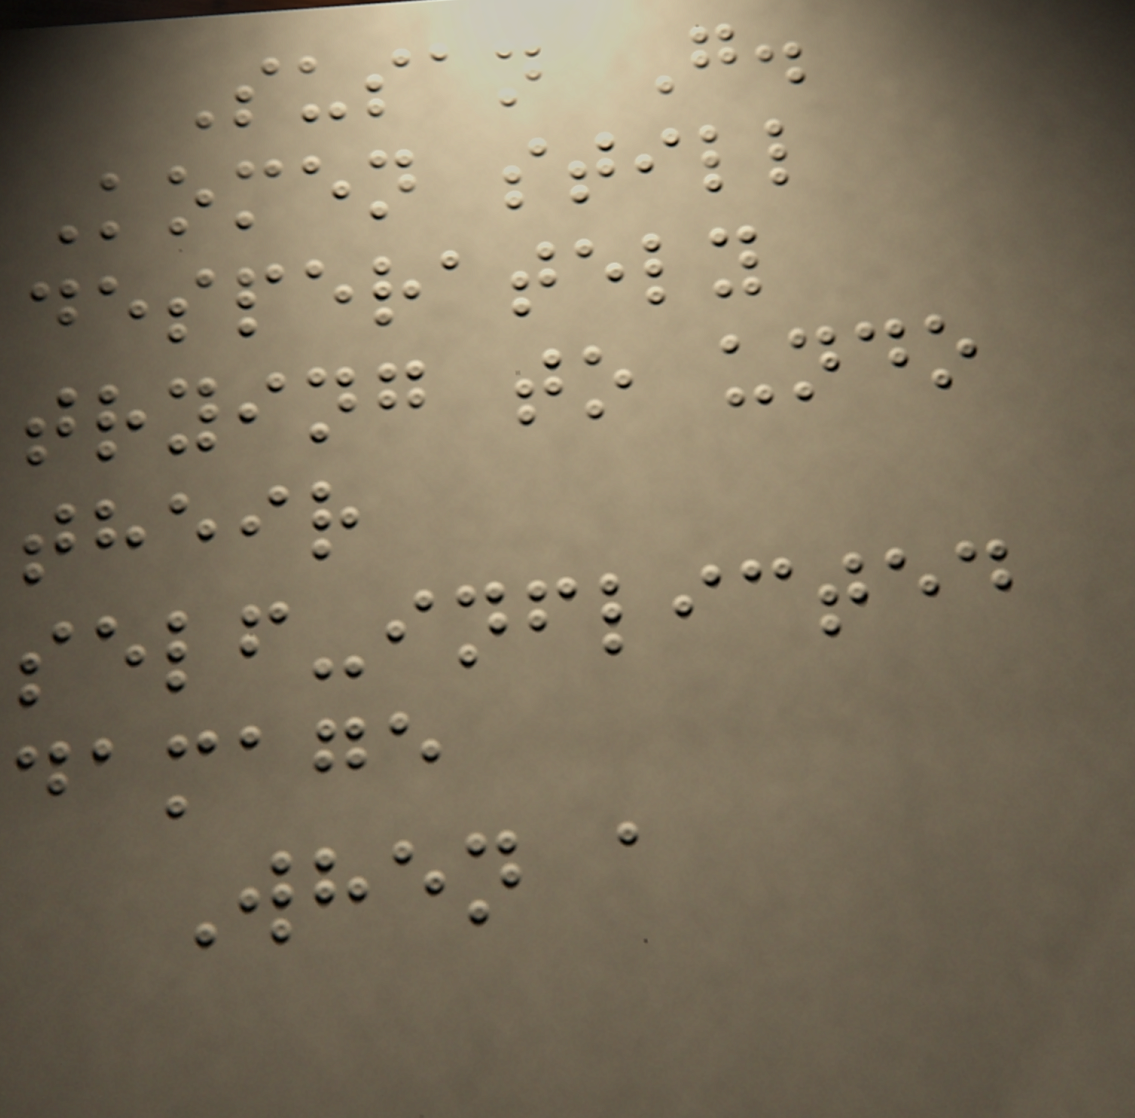Susan G.
Komen still
desperately
trying to undo
their
self-inflicted
damage
When a
